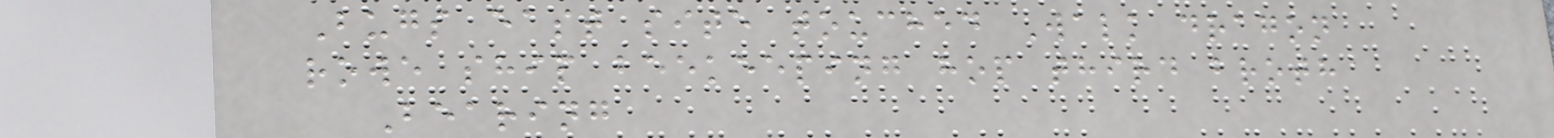Bugs east site touched Walk dragon
rowe ship beekeeping hop third broth
Bearing
